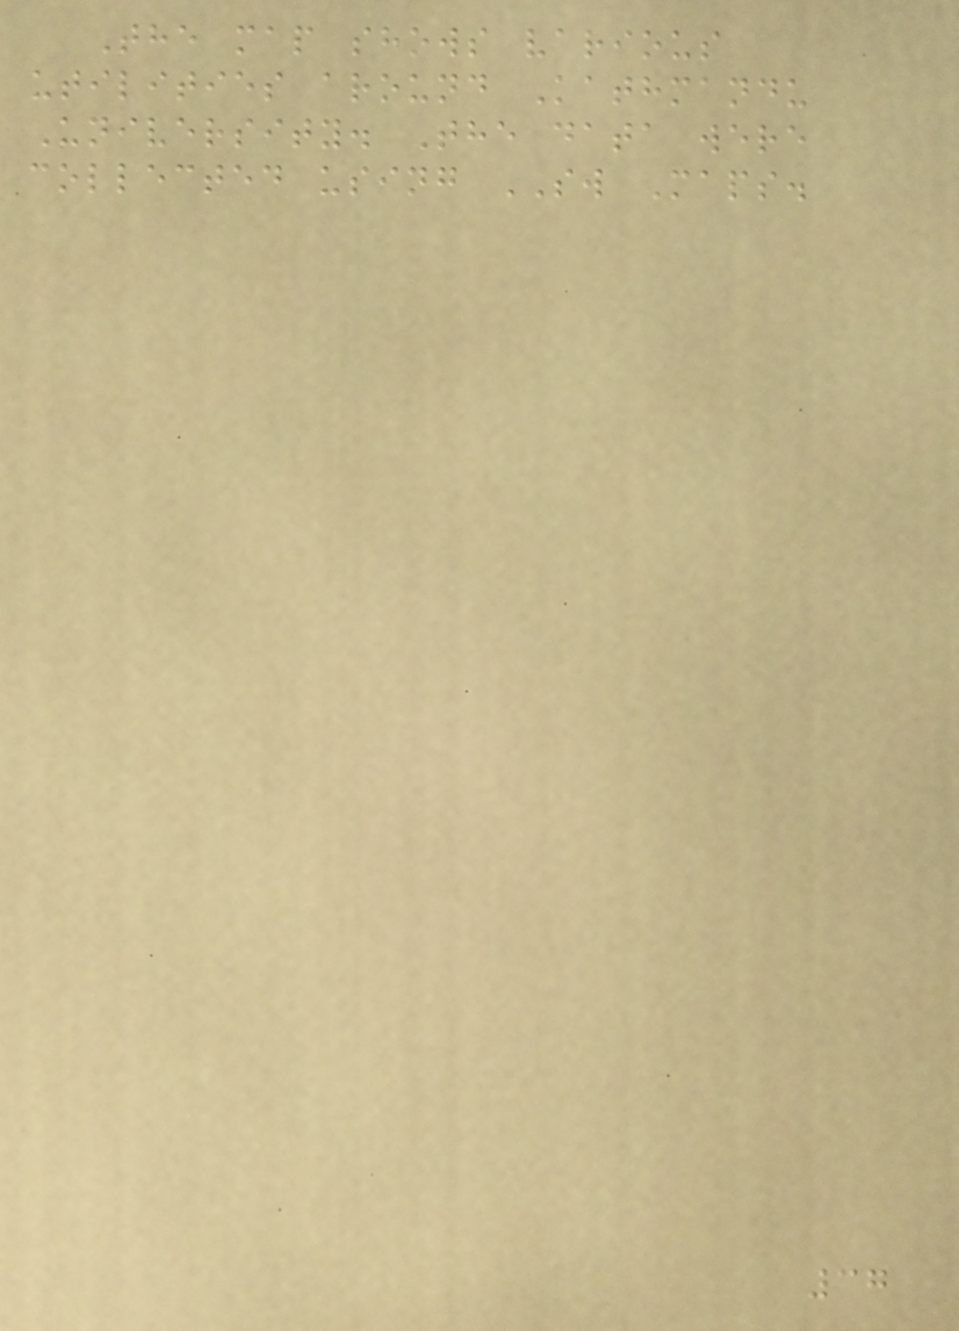The map shows various
utilities around Kathmandu
University. The data were
collected using SW Maps.
37
